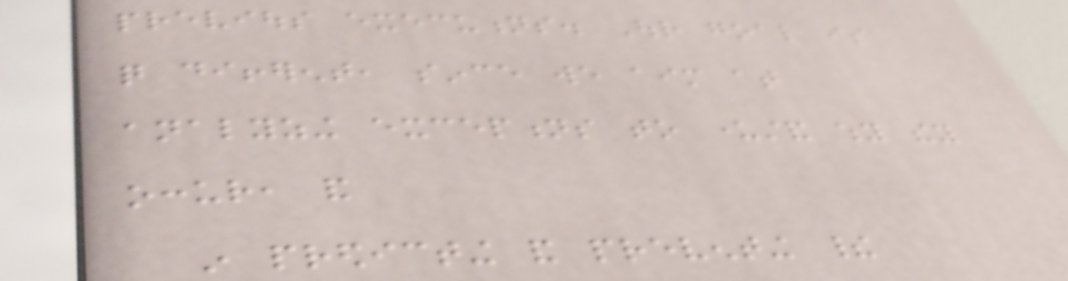previous executions. Our goal is
quite different, since we aim at
analyzing exceptions to understand why they
occur, and
in predicting and preventing their
